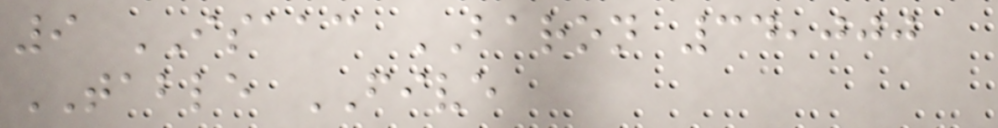9 ISAAC BARON 34,000
TABLE FIVE
